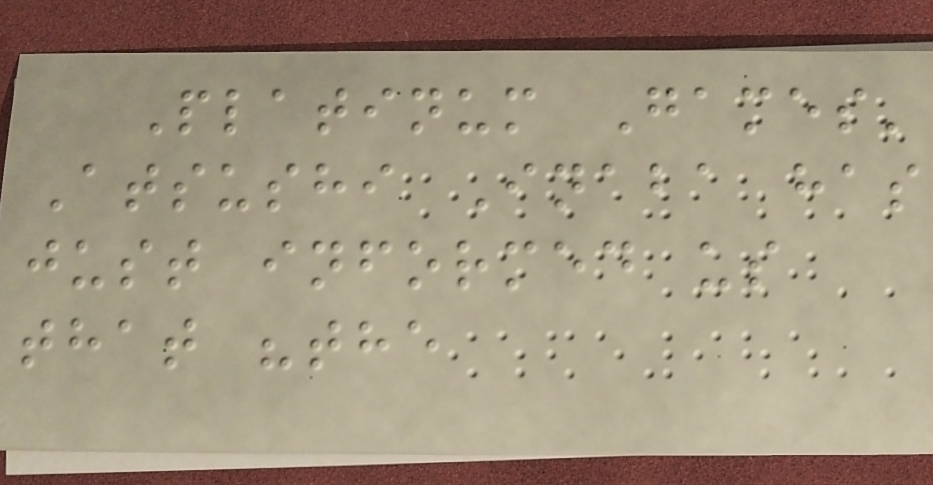Platinum Games'
Atsushi Inaba has
just informed us
that "the
